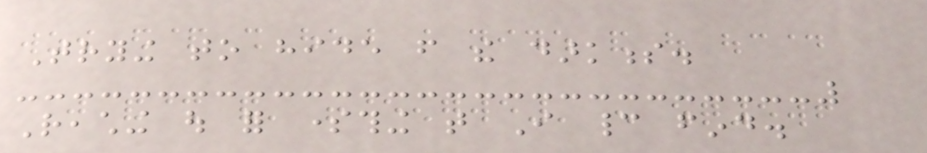Trying to hide from the darkness.
Reaching out for something that I cannot find.
